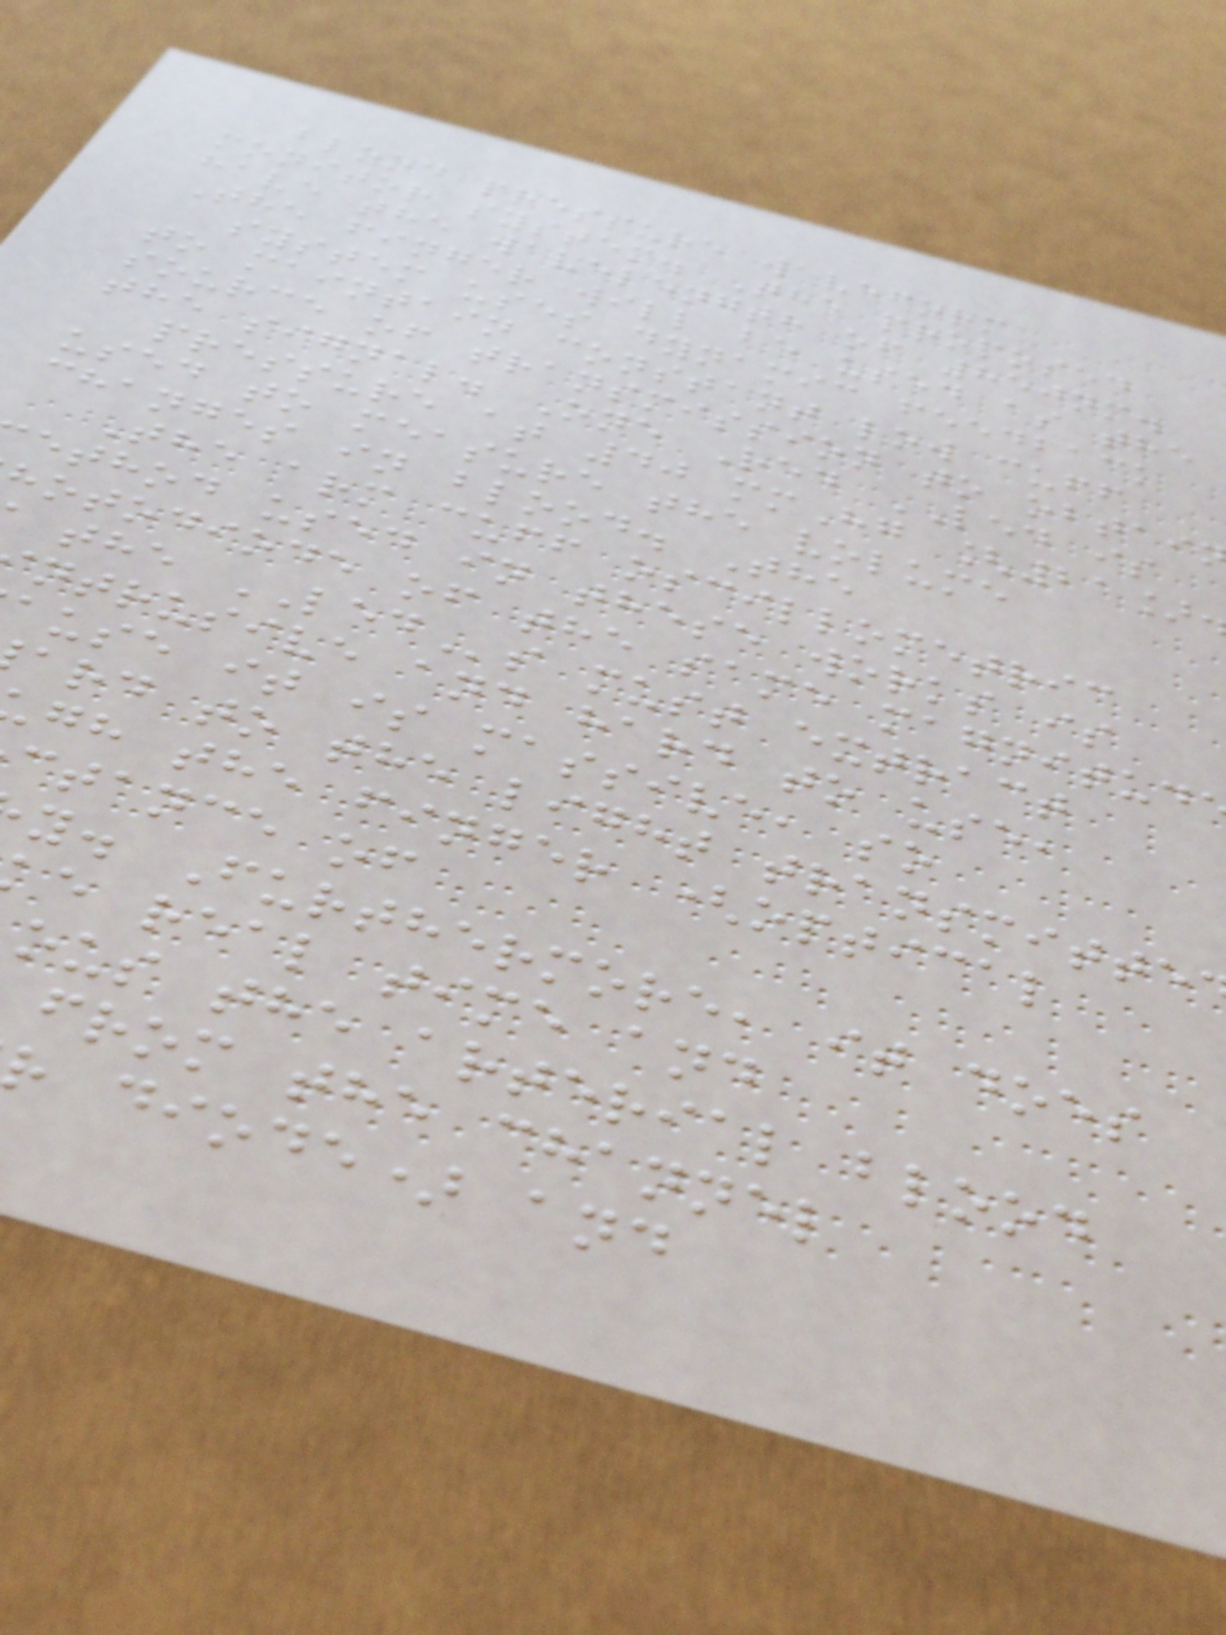blood pressure waveform
monitor system. The proposed
have the wavelength of 850nm.
The finger will be used as the
system uses dynamic feedback
to maintain constant low cuff
source of transmission to obtai
the signal. One Red LED is
pressure at 40 mmHg [21]
used to measure the volume
changes in blood. The
The arm cuff oscillometric
ethod used in these works is
hotodiode of the same magnitud
the LEDs must extract
ntrusive and hard to use,
ause it is massive, so
ard to the light transmitte
gh the finger (optical
ctance of
y. Furthermore, it does
e real time and
ous the arterial blood
from the channel
diode) and
